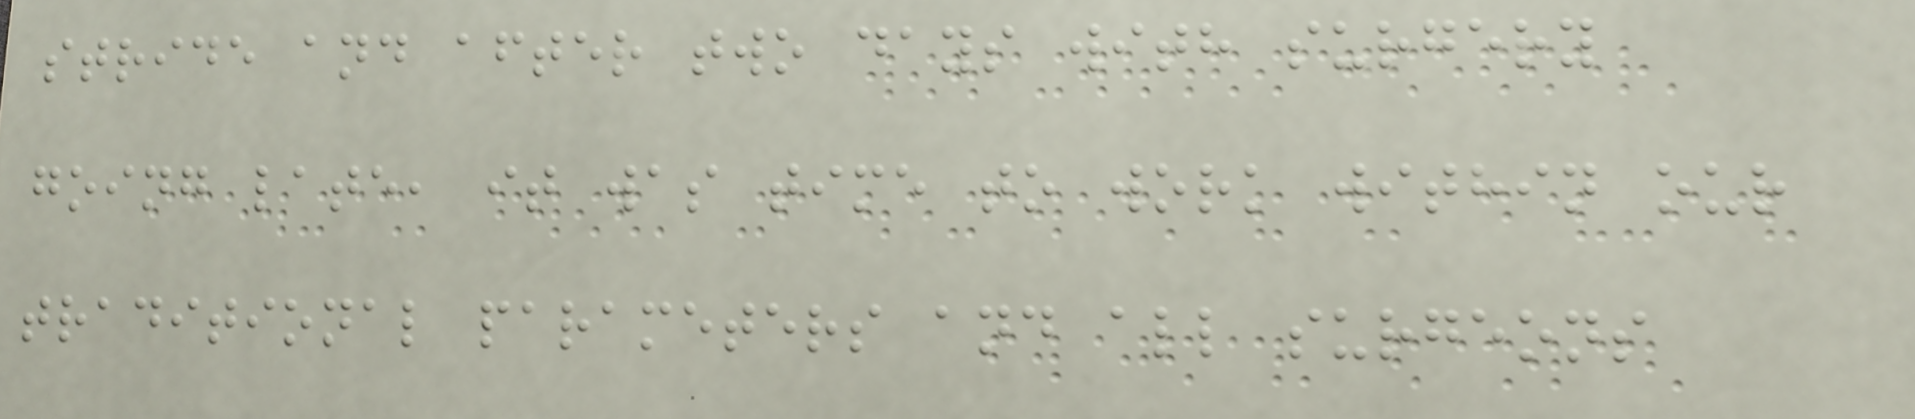stride and after two days with surgery
going late, it was time to work within our
traditional parameters and all surgeons
